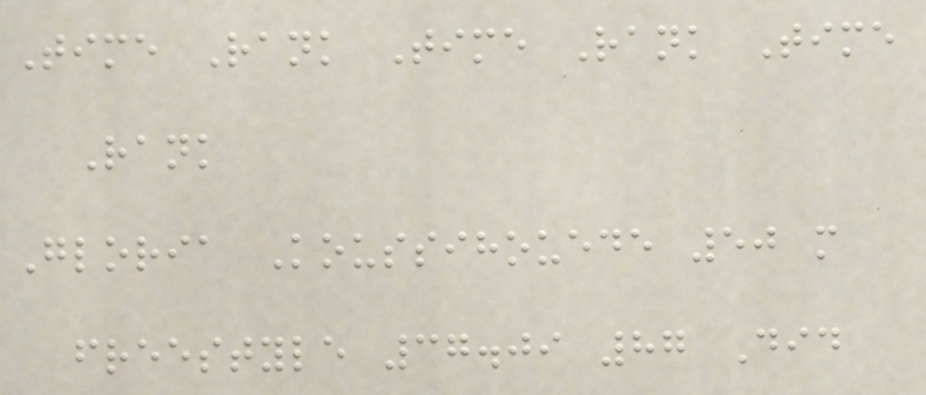Time Rank Time Rank Time
Rank
Gloria Koussihouede 50 m
freestyle 37.09 87 Did
